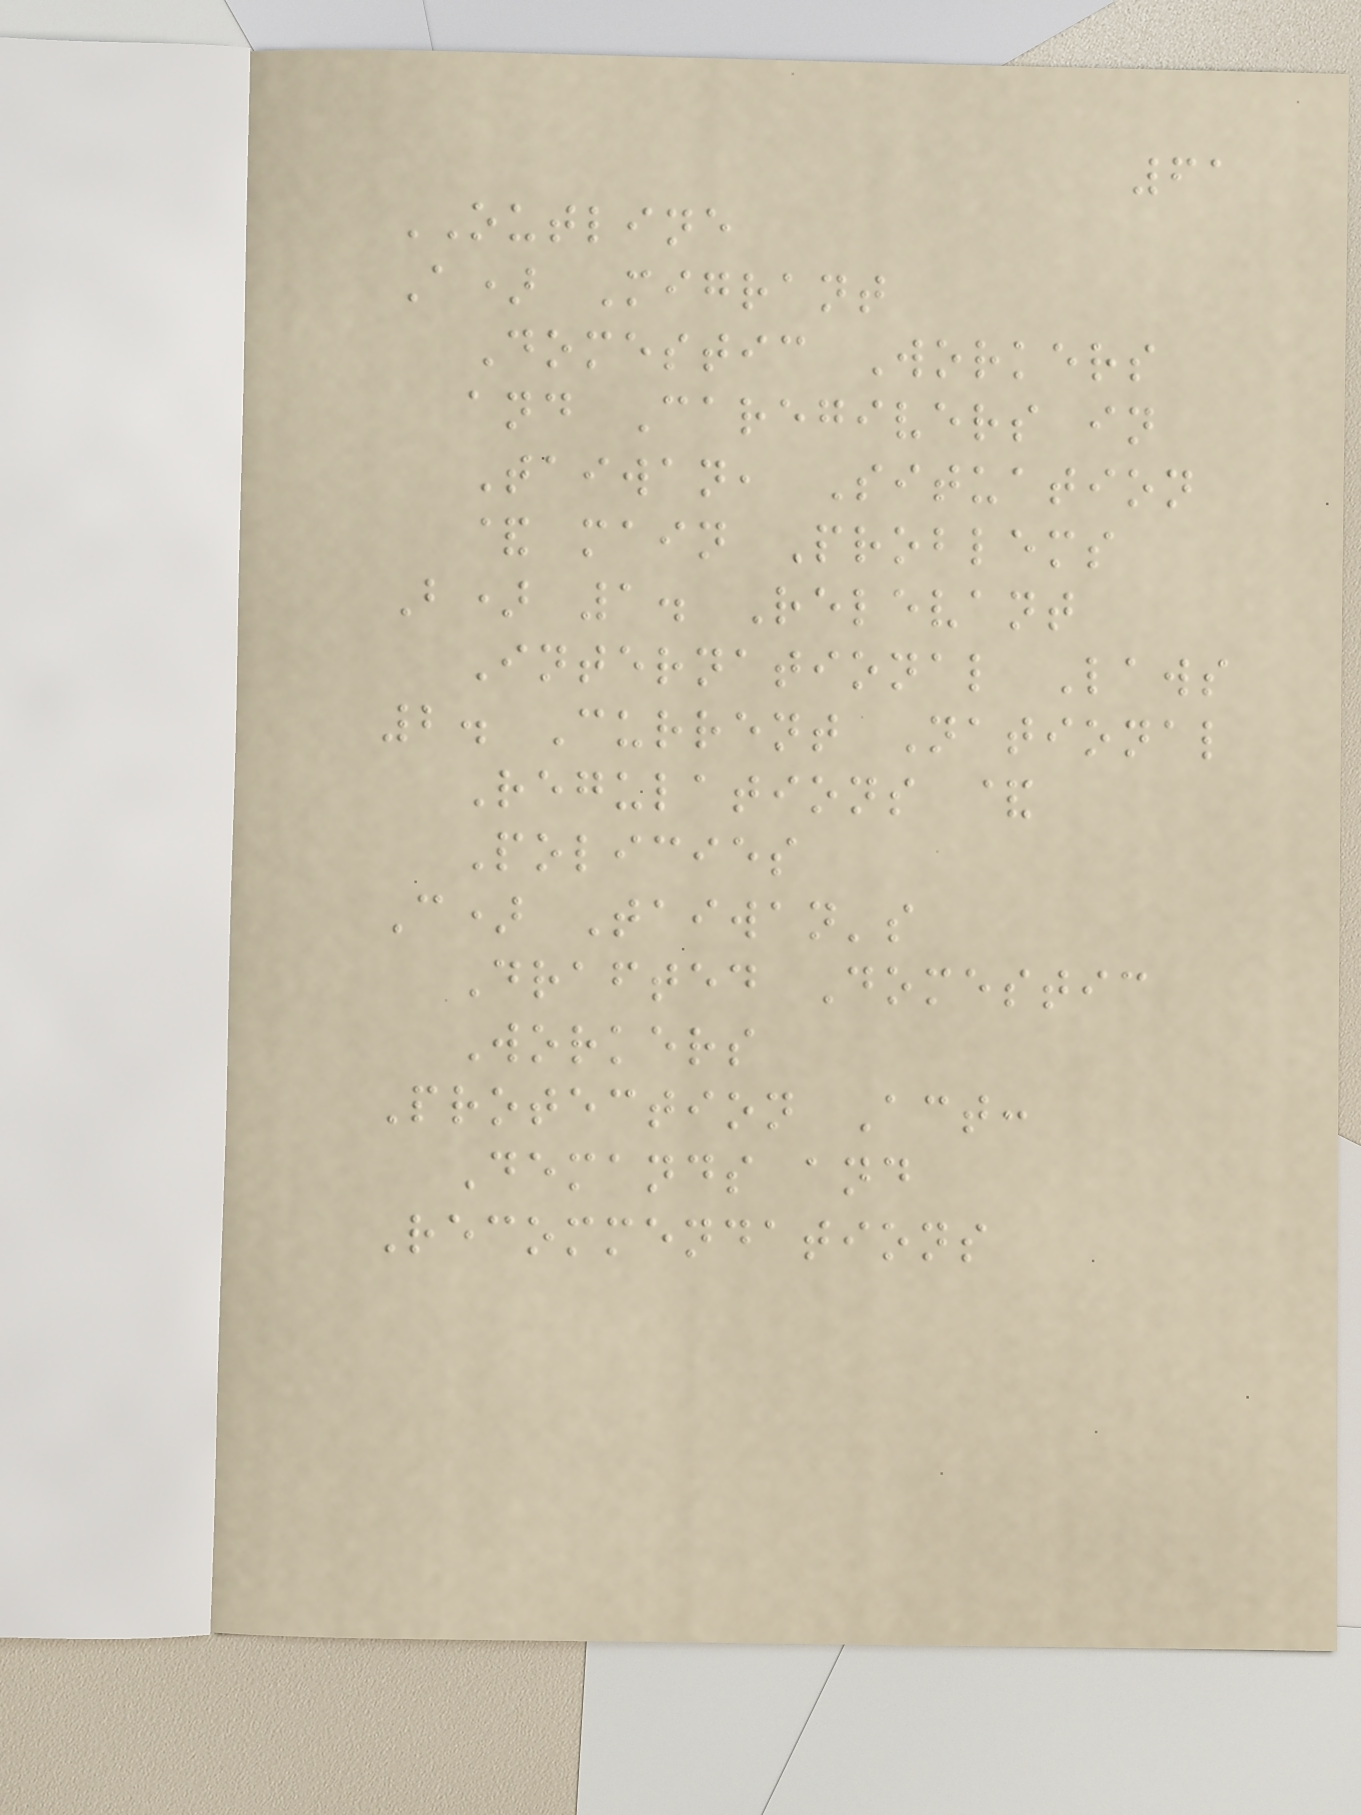61
OUTLINE
A) Migrant
Domestic Workers
and Caregivers in
Taiwan, Situation
& main Problems
B) 1. Relevant
International Laws
2. Current National
Regulations &
Policies
C) Taiwan's
Drafted Domestic
Workers
Protection Act:
Demands and
Recommendations
